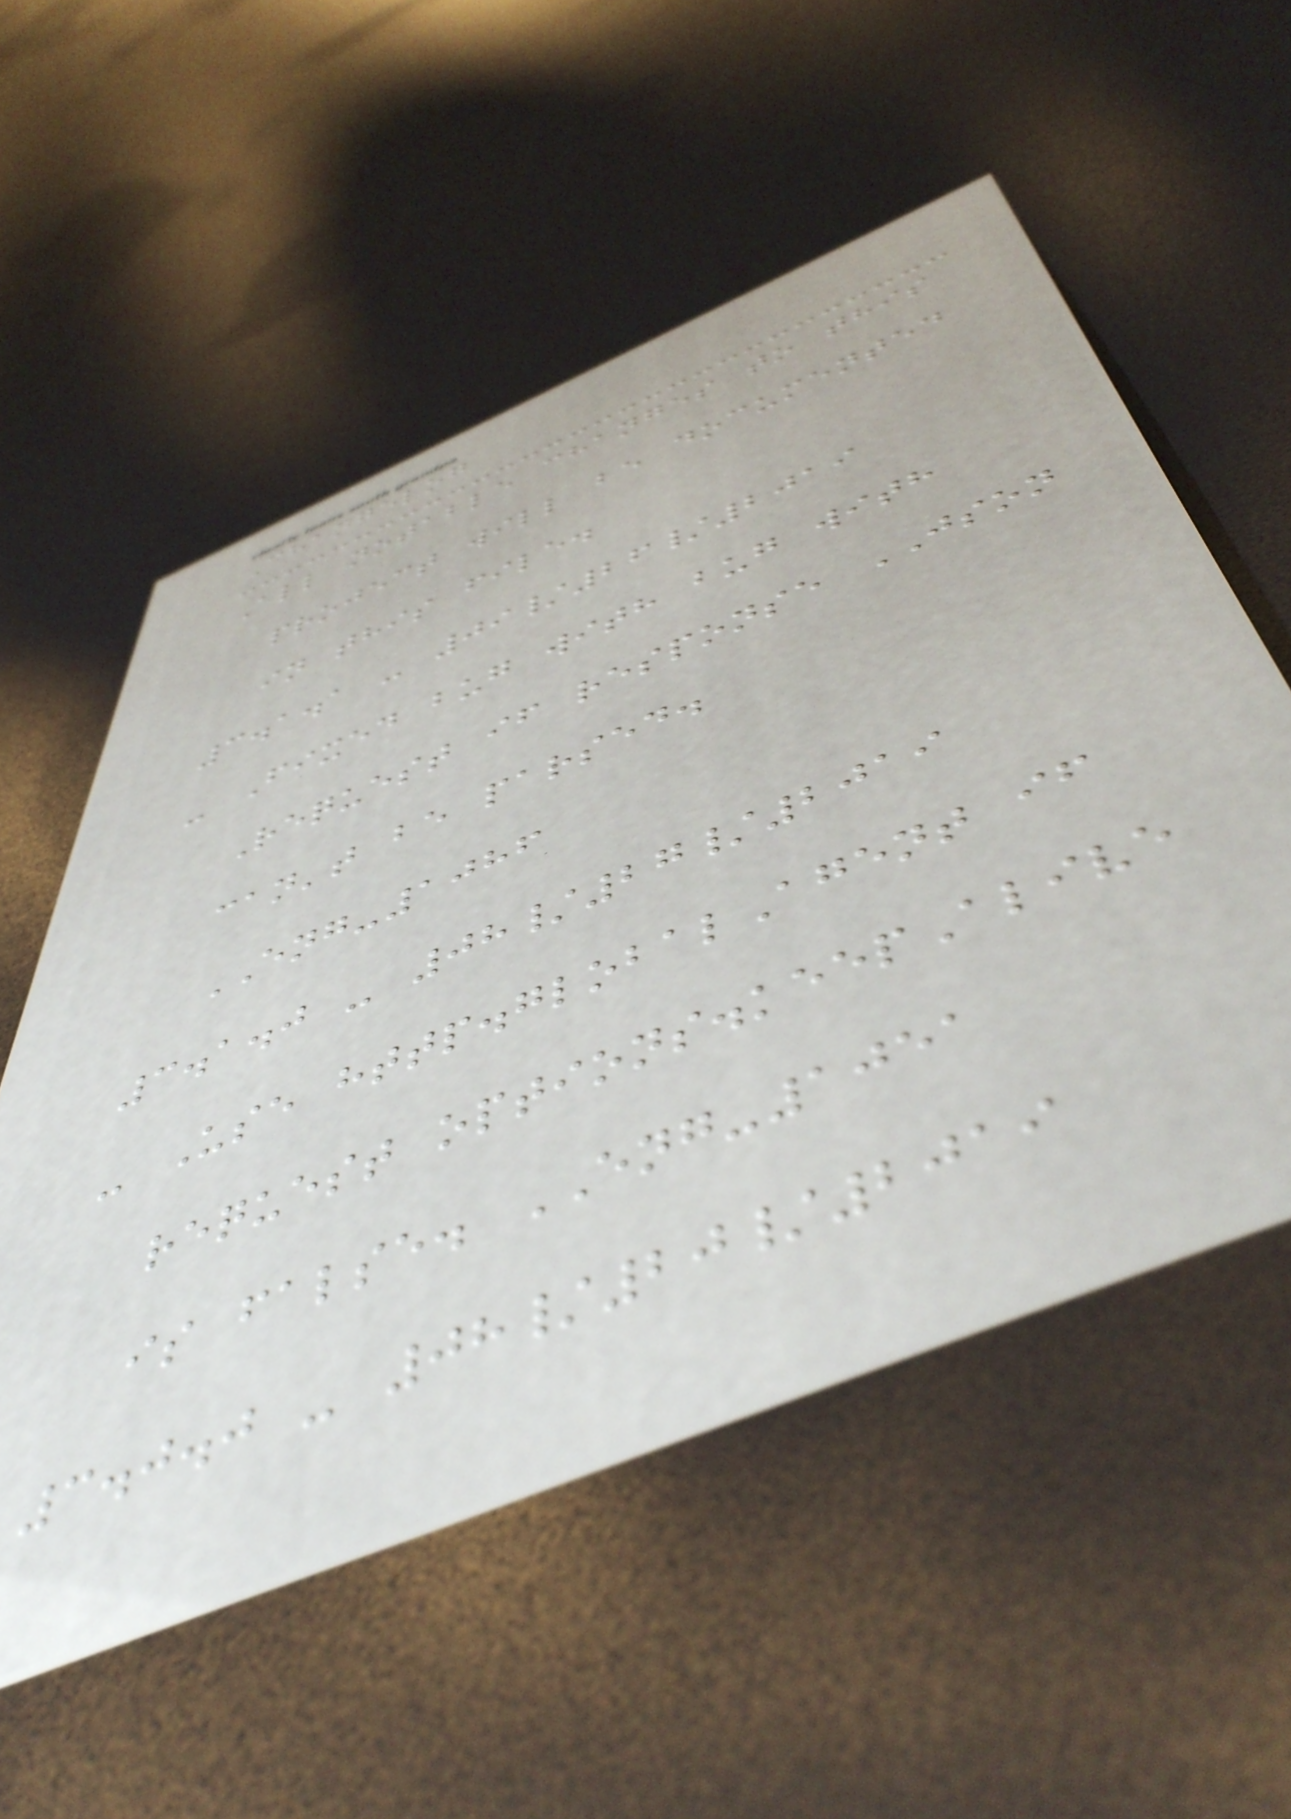Changelog
All notable changes to this
project will be documented
in this file.
3.1.1 - 09/26/2019
- Fixed bug with bug with
Request if response JSON
can't be parsed.
ENG-1086
3.1.0 - 08/27/2019
- Use http.globalAgent if
request options.keepAlive
is false. ENG-1051
3.0.0 - 08/20/2019
